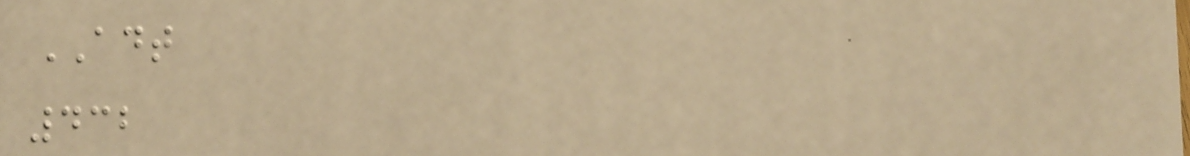ADT
432
